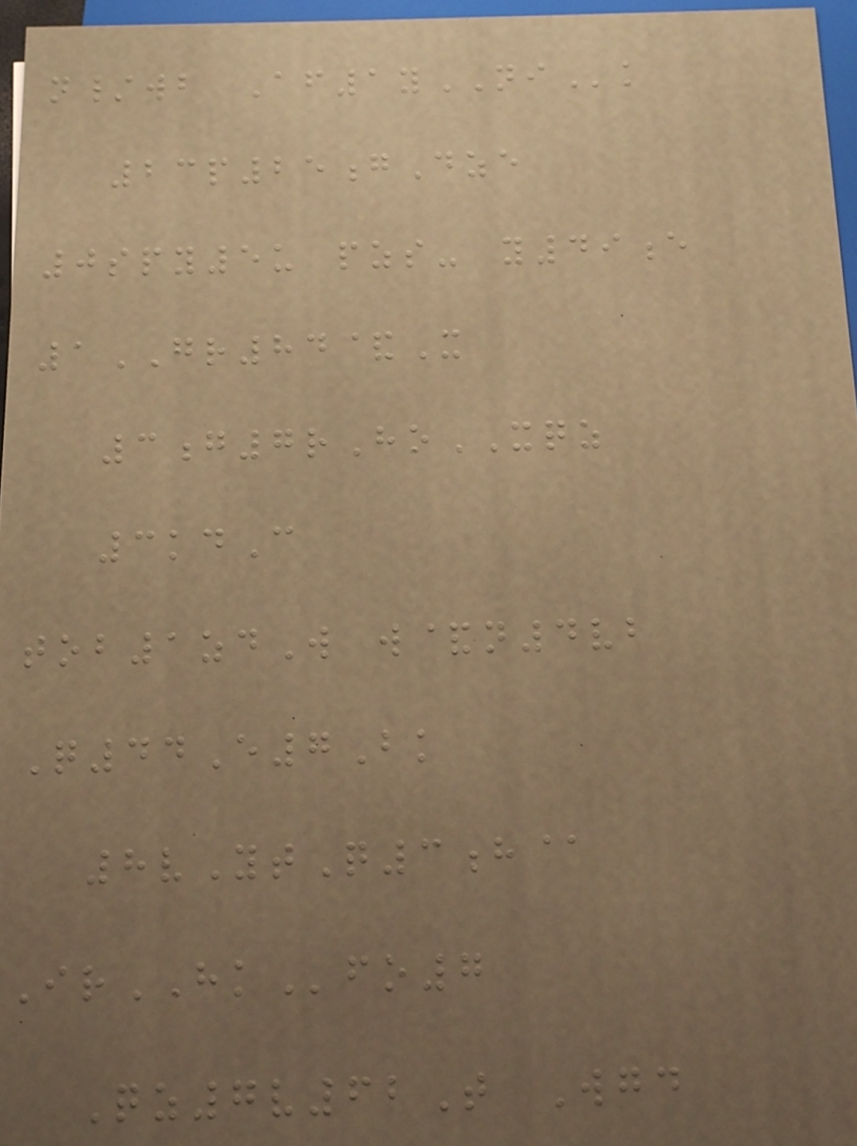n/wb Af1yNIk
23p25gDze
0spy5u pzs- y49e
1GR84&X
3g7rHoXQZ
3kdC
tob1zdW w&n4vb
Q44E7Bk
8vYtQ3h@
IrHKfo7
Qz7v62T Wgd
